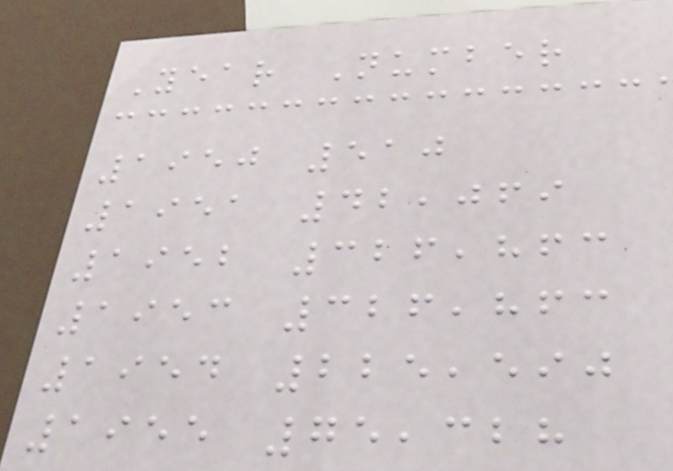Year Number
1950 510
1951 42,069
1952 326,863
1953 326,863
1954 225,590
1955 75,328
